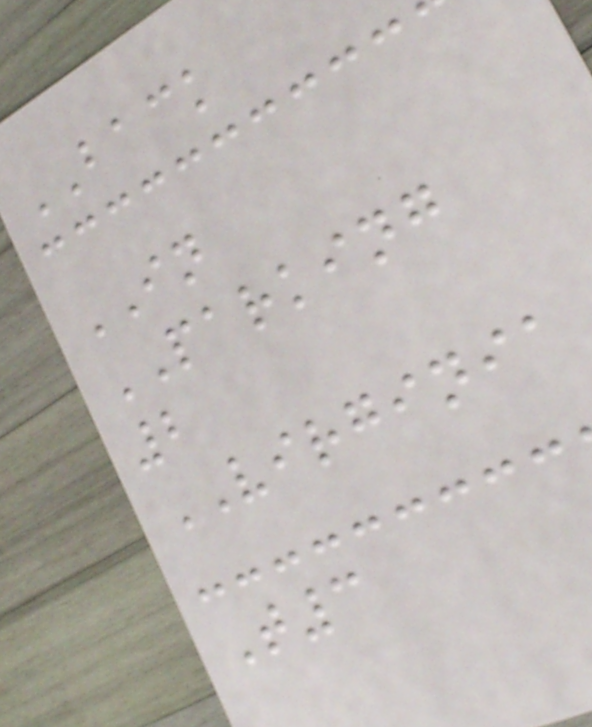BACK
IN
PARKING
2
VIRGINIA
T3
